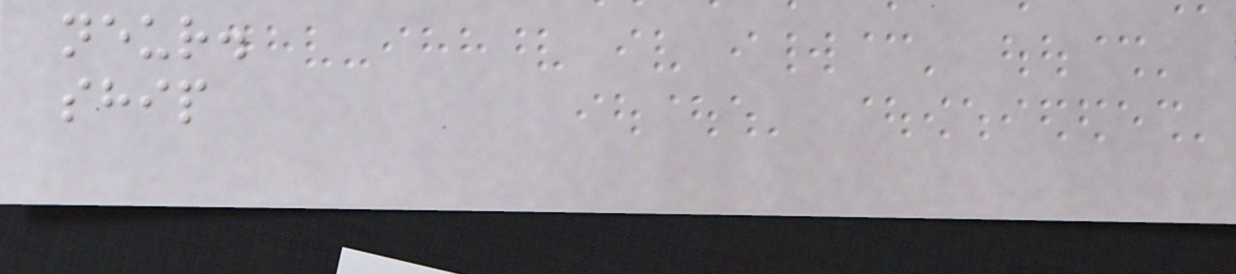neur.
ship
